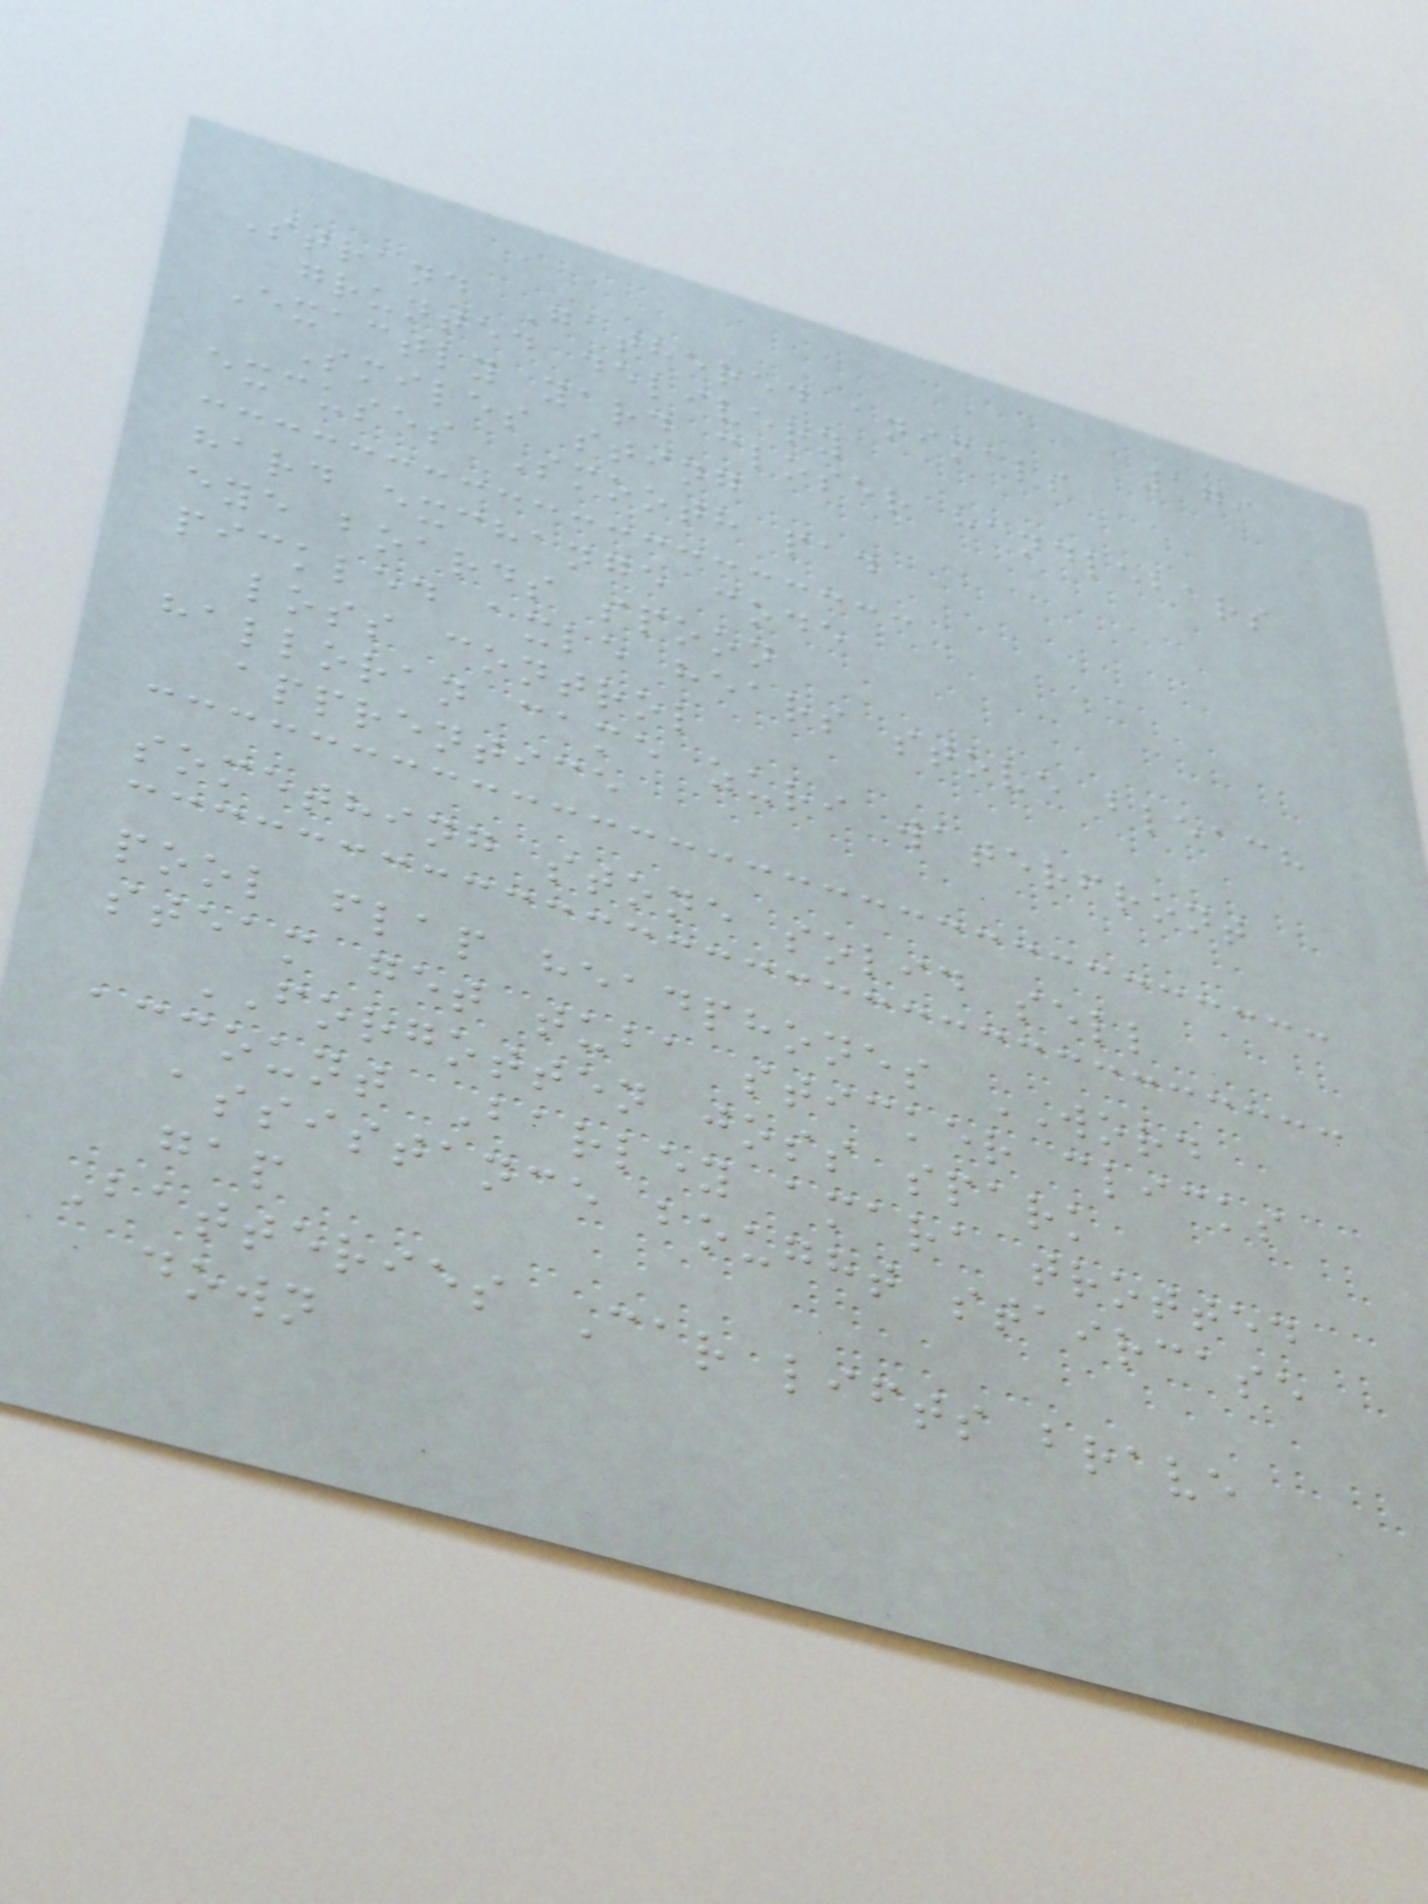179
Strand Gathered animals
grunted delivery
Exactly yard closer handlebars
Smiles sting
excuses Smooth pad
hard exchange code
eye boards spoon
pickled axle hears stove bleach
loss control
halloran came zuri waterfront
apprentice
something stone solid sell
pool flap headphones WORD
steam get tuba sticker clicks
FORGOTTEN joss spark
account Barley amara trotted
assistance bought staircase
gap
Batteries Car lifts brave
down
